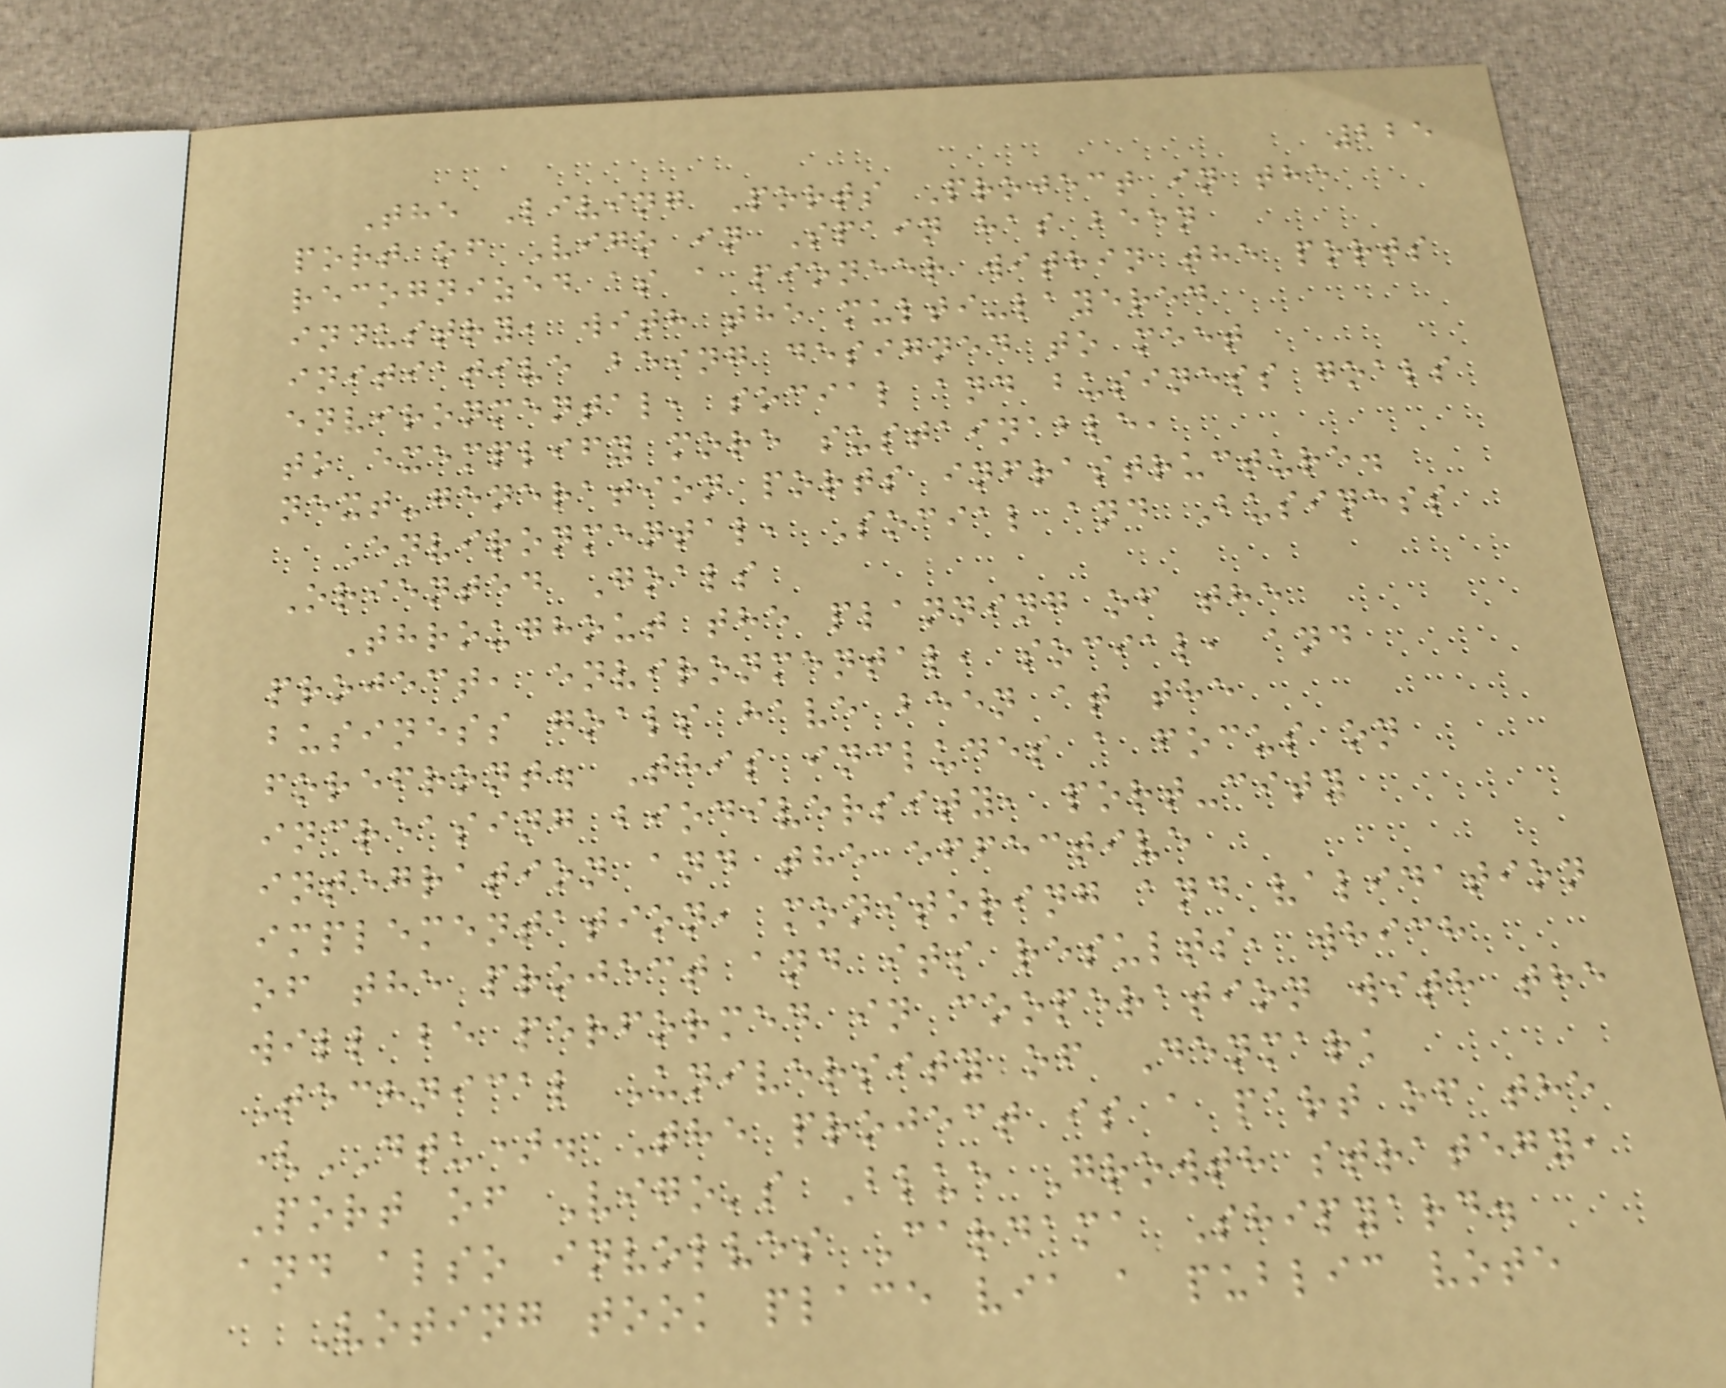225
The Living Ports Project in the
port of Vigo in Spain has been
recognized as a pioneer within the ports
industry, with the multi-layered
initiative being designed to meet
environmental, social and business goals
to exemplify more sustainable,
next-generation ports infrastructure.
Environmental, Social and Business
Oriented Goals
Throughout the planning of the
project, environmental, social, and
business goals have been at the
forefront. This includes a focus on
increasing biodiversity, port-city
integration and the effective
implementation, monitoring and validation
of the project and its results, which
will be performed in cooperation with the
Technical University of Denmark
(DTU). The project is a part of the
Port of Vigo's Blue Growth strategy,
and also involves Cardama Shipyard.
Voting took place via a public vote
